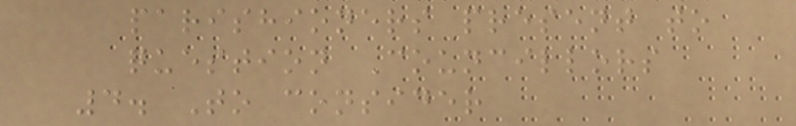parishioners present to
question Councillors
4. To consider
